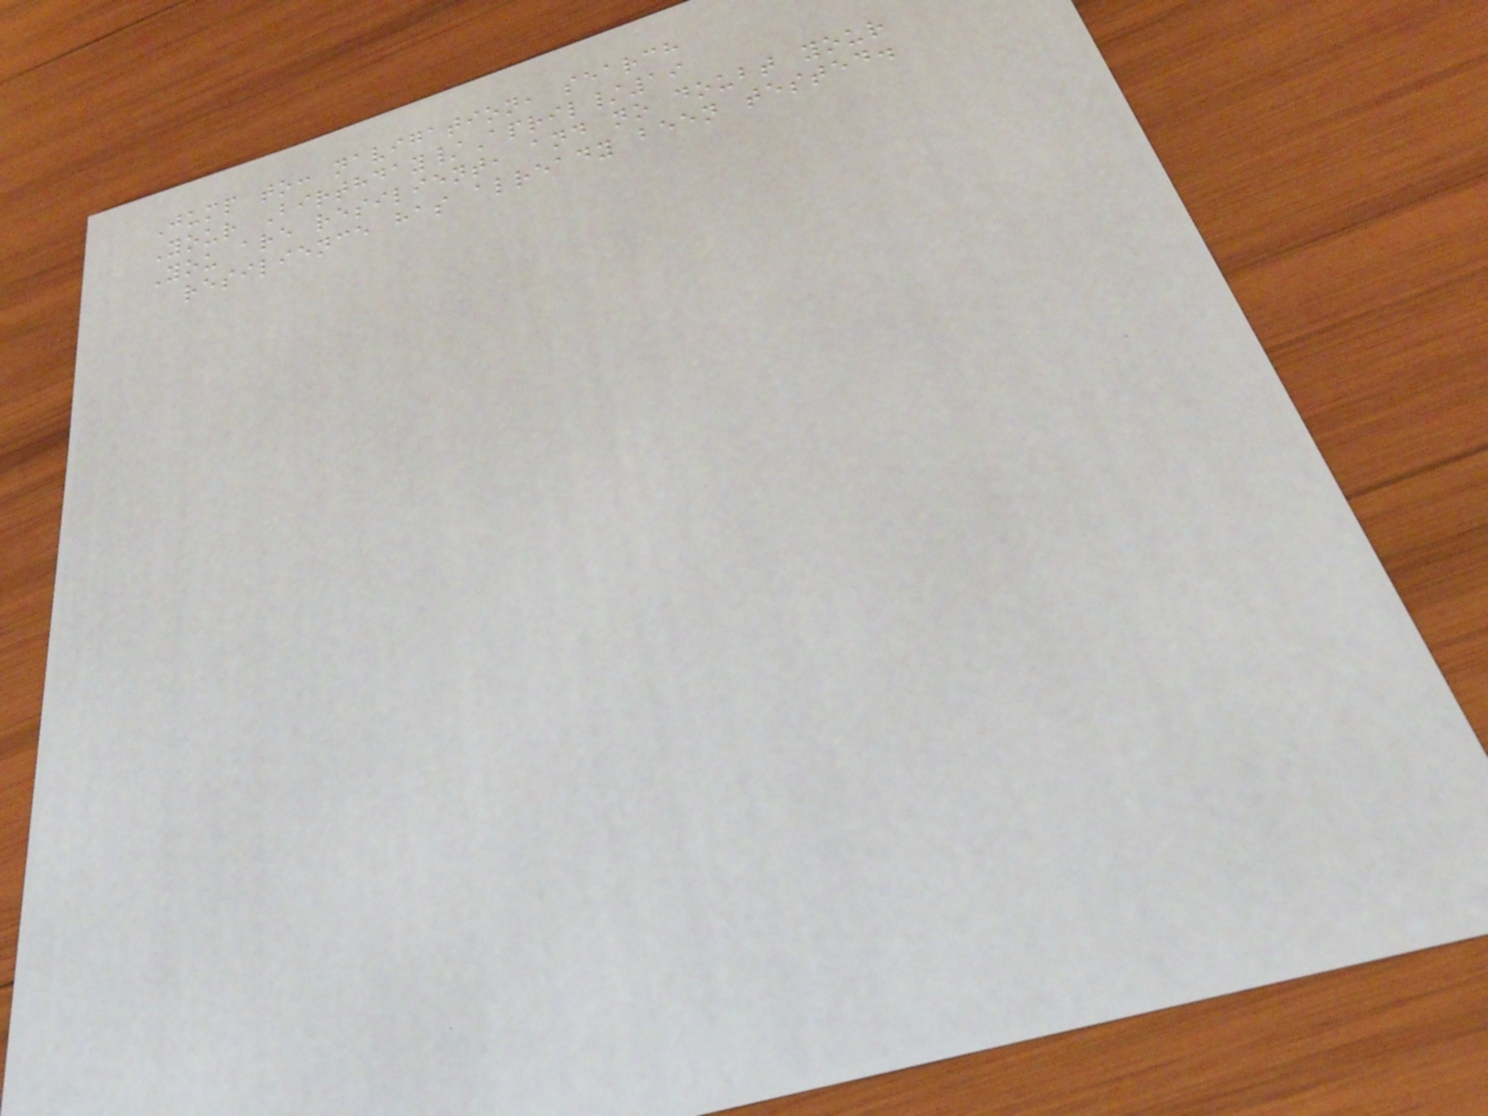Jump to: navigation, search
Your Birthday/April/19
You are resilient, and no doubt your
resilience has already been tested.
